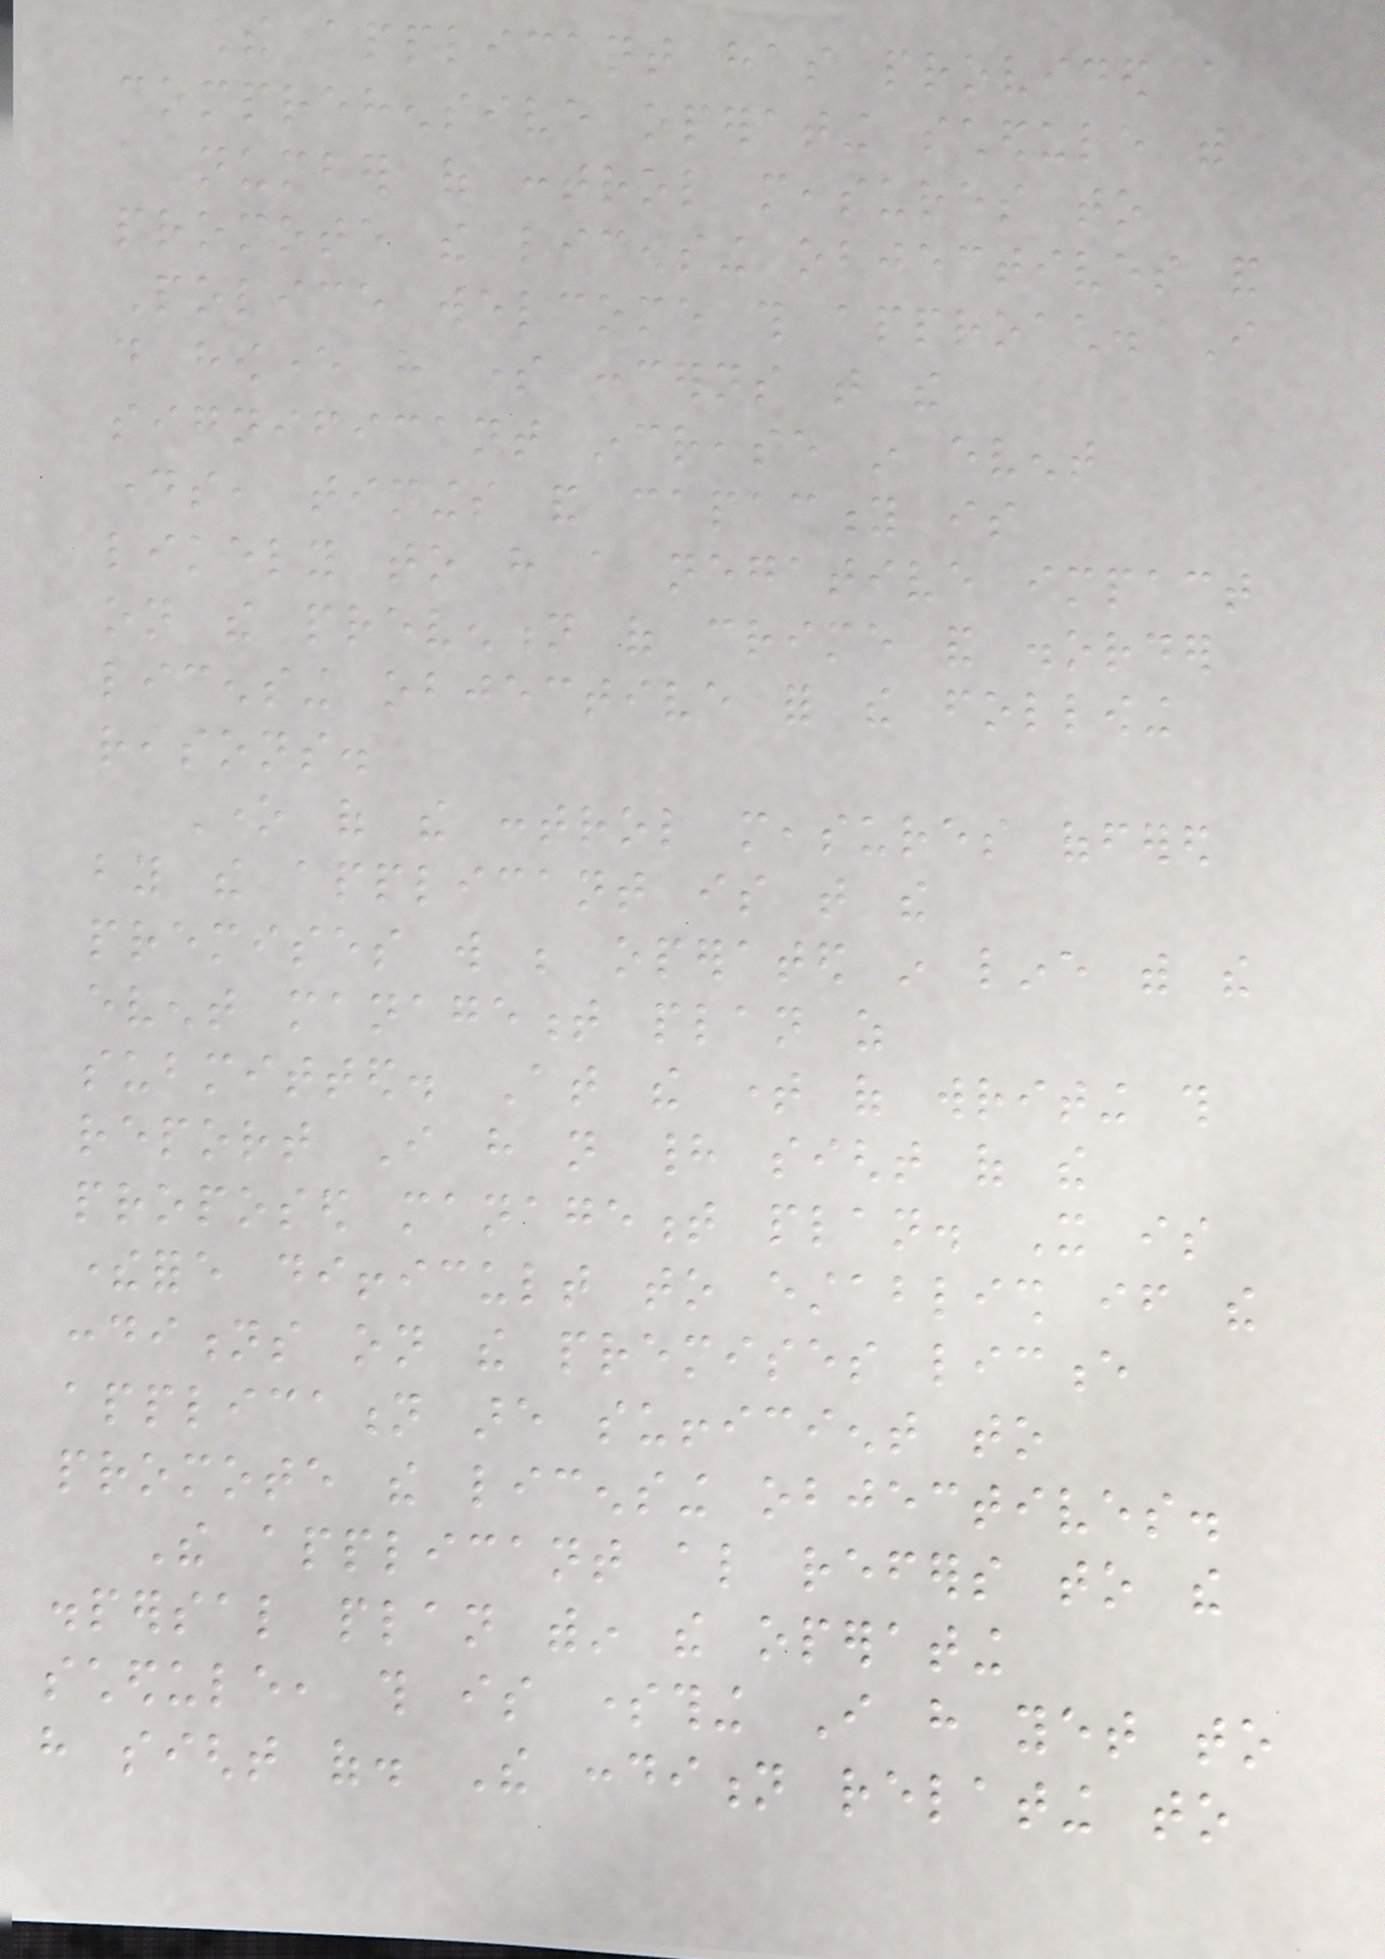The applicant has provided a
comprehensive operating schedule with
a number of control measures to
promote the licensing objectives and
Police welcome this approach. I
do however have some concerns that the
significant increase in event
days, timings and capacity is
likely to have a negative impact
on the prevention of crime and disorder
licensing objective for the following
reasons.
One of the control measures offered
by the applicant is that the
premises will be operated in line with the
event management plan as
submitted. At the time of writing this
report I have not had sight of the
proposed management plan. It is
therefore difficult to establish if the
conditions on the premises licence
application are sufficient to
promote the licensing objectives.
The applicant also refers to the
dispersal plan within the operating
schedule, this is something I have yet to
have sight of. The condition relating to
